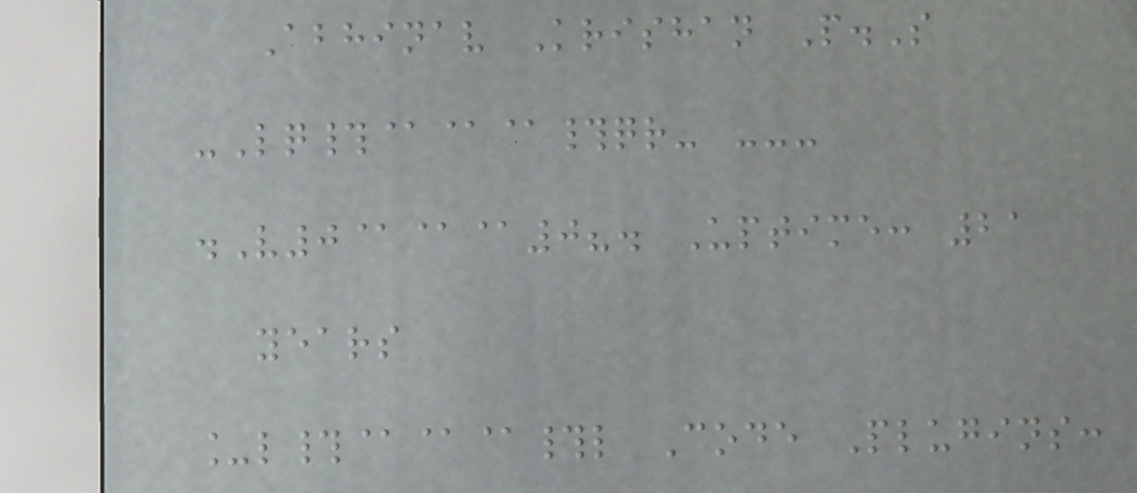Abhinav Krishan P.S
-Lq#@@@#qr- ---
.V0@@@0?. Uptime: 21
years
_l#@@@#l Code Plugins:
